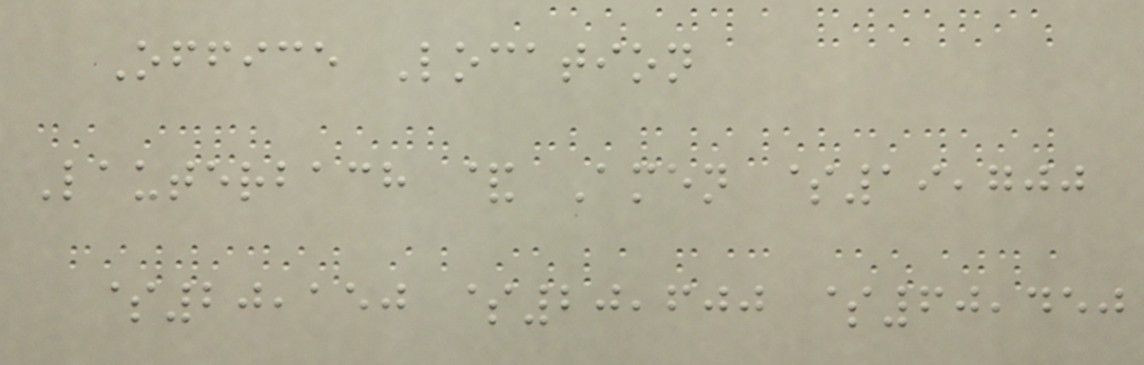Office Location
Lauterbach & Amen $19,700
$20,150 $20,600 $60,450
